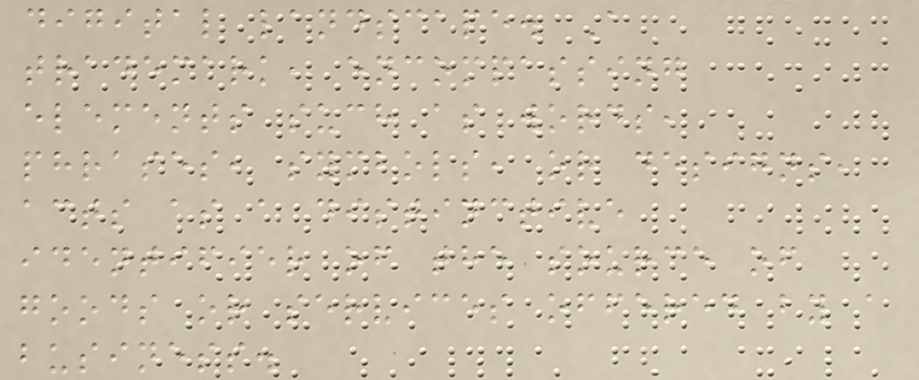digital landscape. A
trademark, encompassing
elements such as words,
phrases, symbols, or designs,
acts as a distinctive
identifier of the source of
goods or services offered by a
business.
